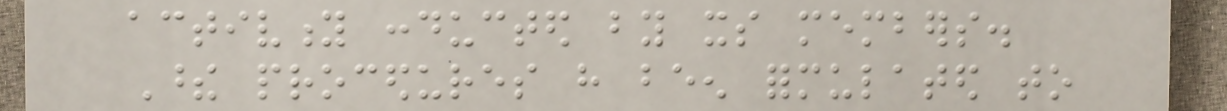activity conducted by its members.
These procedures have been formulated to
